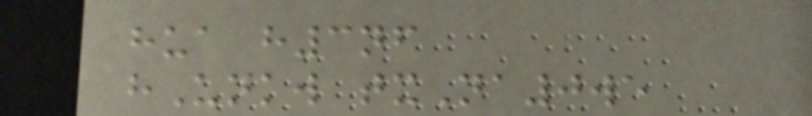hua h3nf
hUnkw txNa0we
